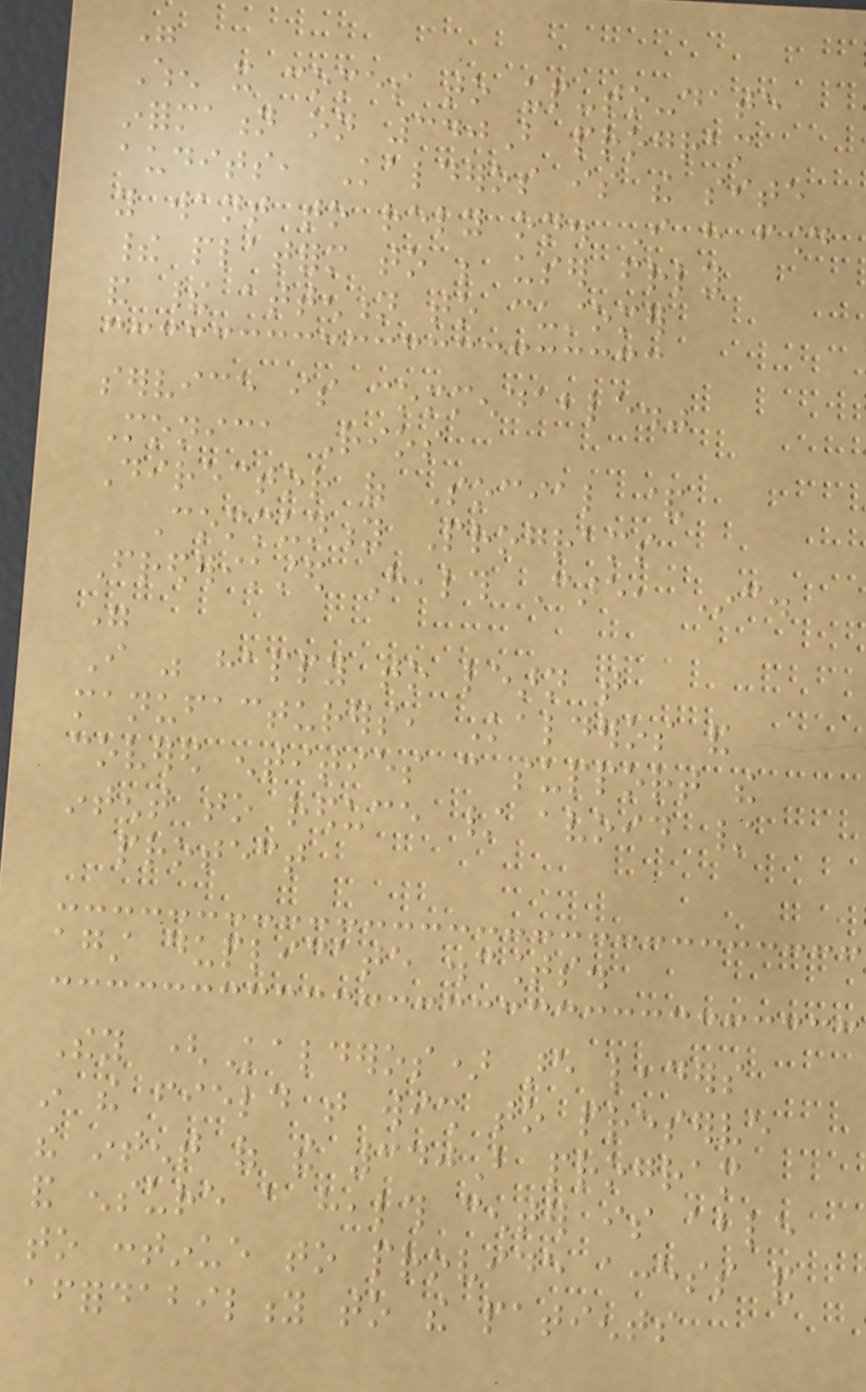"
When it comes to up-to-date
information on 340B program
audits, Kalderos is the site
you want to rely on. I have found
their platform to be user friendly
and their attention to customer
service is commendable."
Monica Rios
Director of Social &
Community Programs
Frederiksted Health Care, Inc.
"
I was happy to learn that
manufacturers, Kalderos and
covered entities can support the
intent to reduce / avoid /
protect
against duplicate discounts.
They (Kalderos) are leaders
in the field that wish to preserve
the intent of the 340B program
and ensure a health center is able
to continue to provide access and
affordability to the patients
